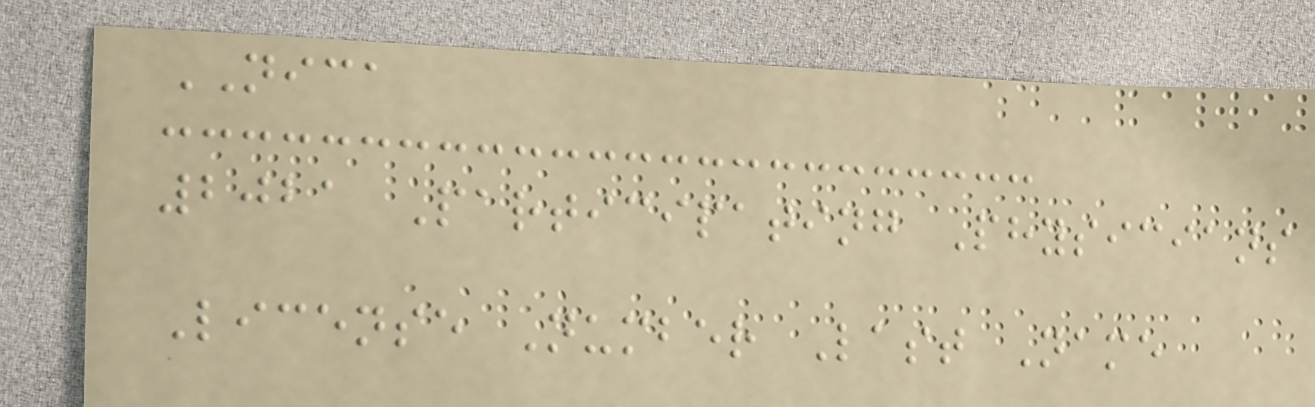NICA
2021 Participating Physicians
License Number Last Name
